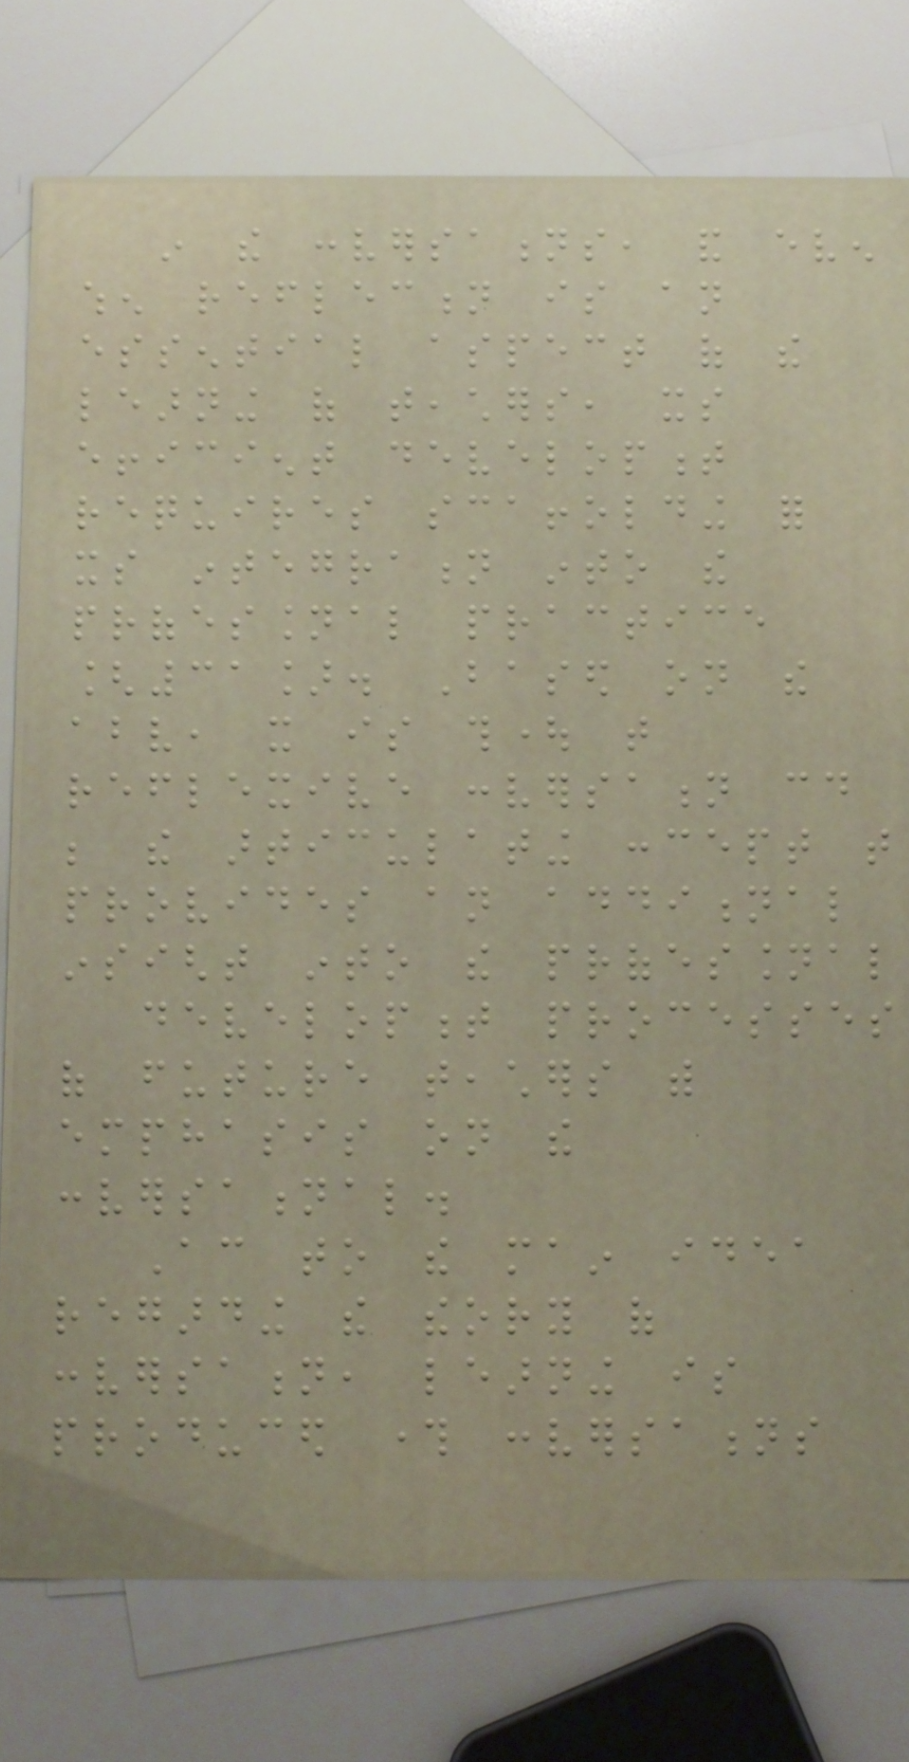in the conversations, and even
when reflection is an
essential aspect of the
learning of teachers, its
efficient development
requires scaffolding for
its integration into the
professional practice
[31]. Based on the
above, it is thought that
reflexive conversation could
be the articulating concept that
provides an additional
insight into the professional
development processes
of future teachers with
emphasis on the
conversational.
According to the main idea
regarding the theory of
conversation, learning is
produced through conversations
